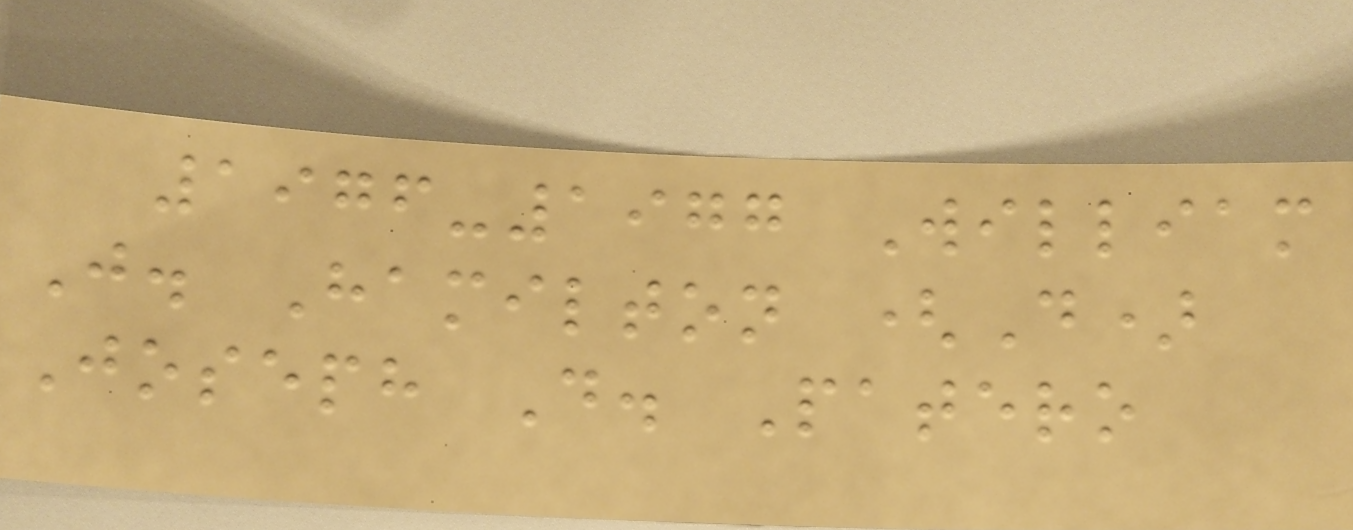1976-1977 William
J. Hamilton (D)
Joseph D. Patero
